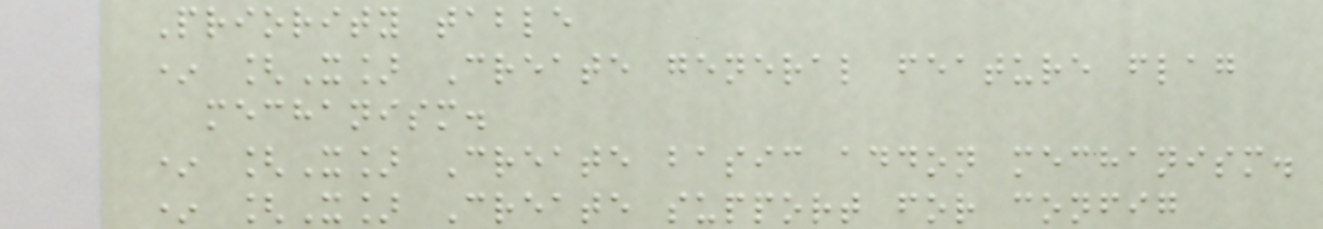Priority table
* [X] Create general feature flag
mechanism.
* [X] Create basic addon mechanism.
* [X] Create support for config
